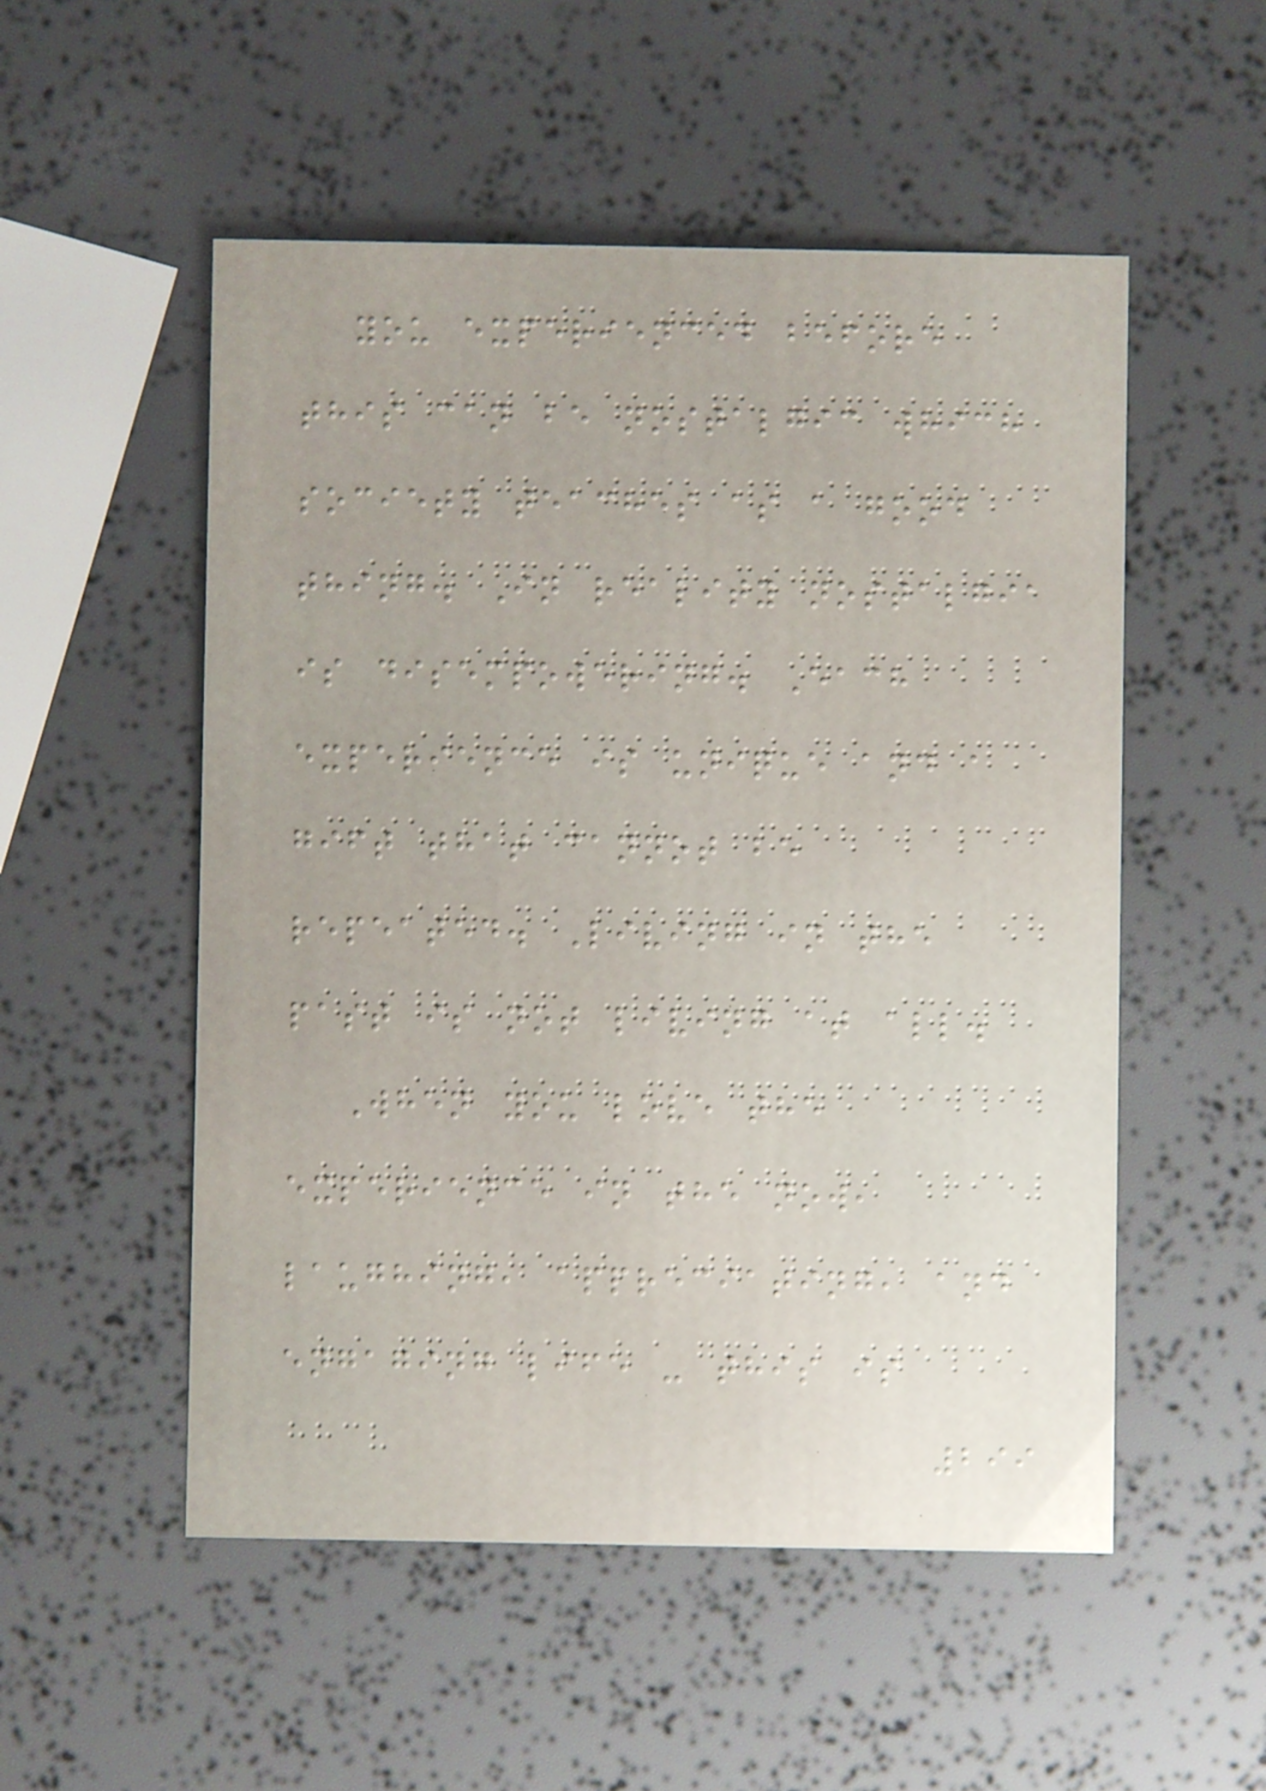you experienced before
this can be nostalgic which
society teaches as a good
thing. In reality nostalgia
is disempowering. Each
experience is unique and a
gift that cannot be
repeated. Living in the
past is not living at all.
When you love the
experience in the now,
laughing, appreciating, and
engaging life - this is
299
